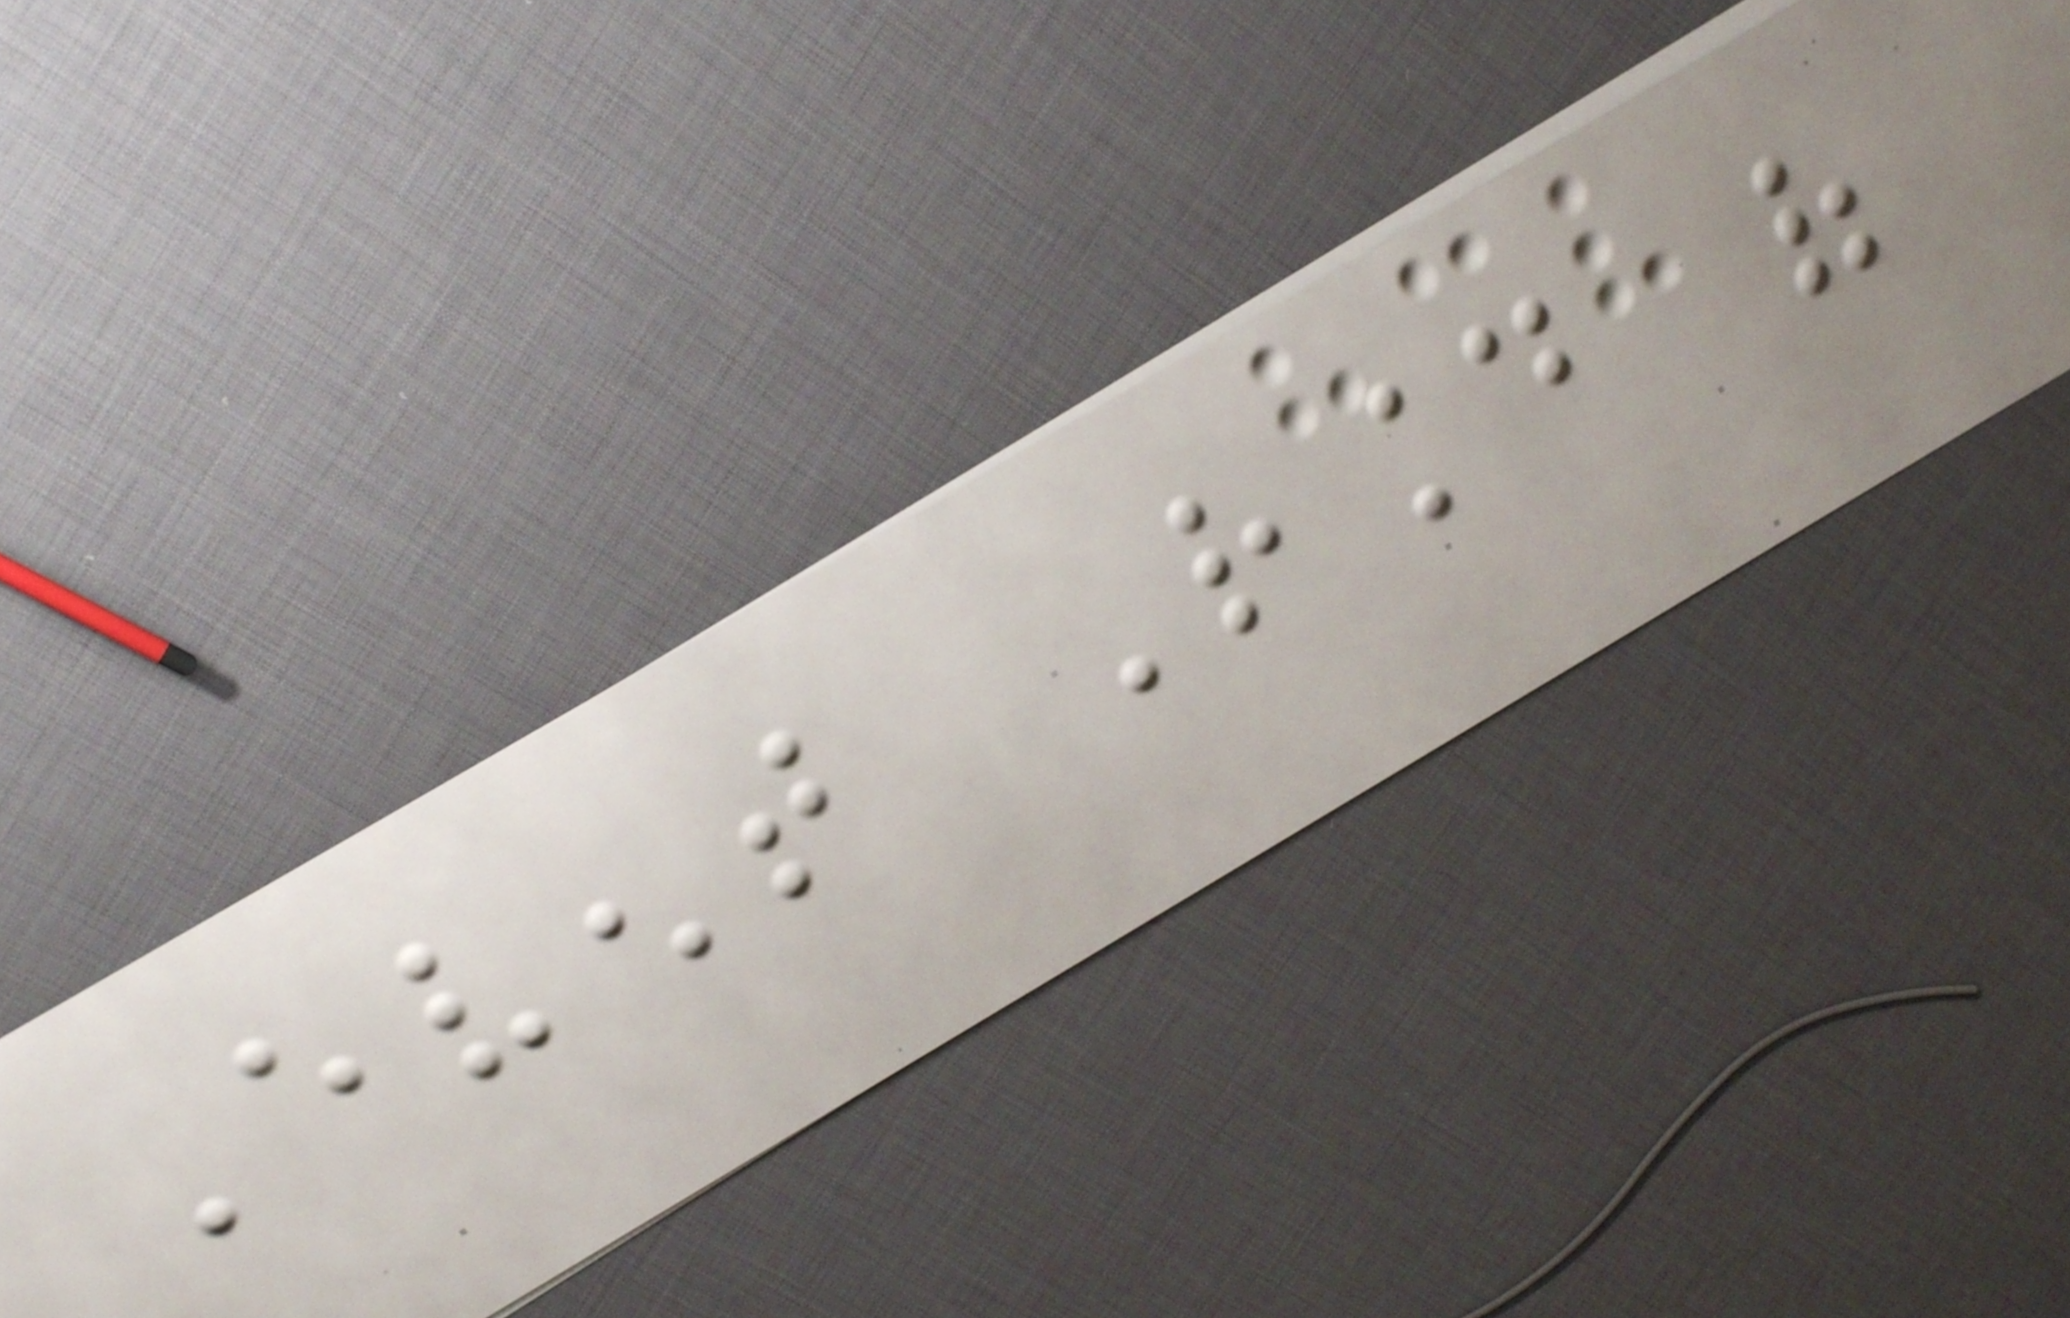Event Round of
